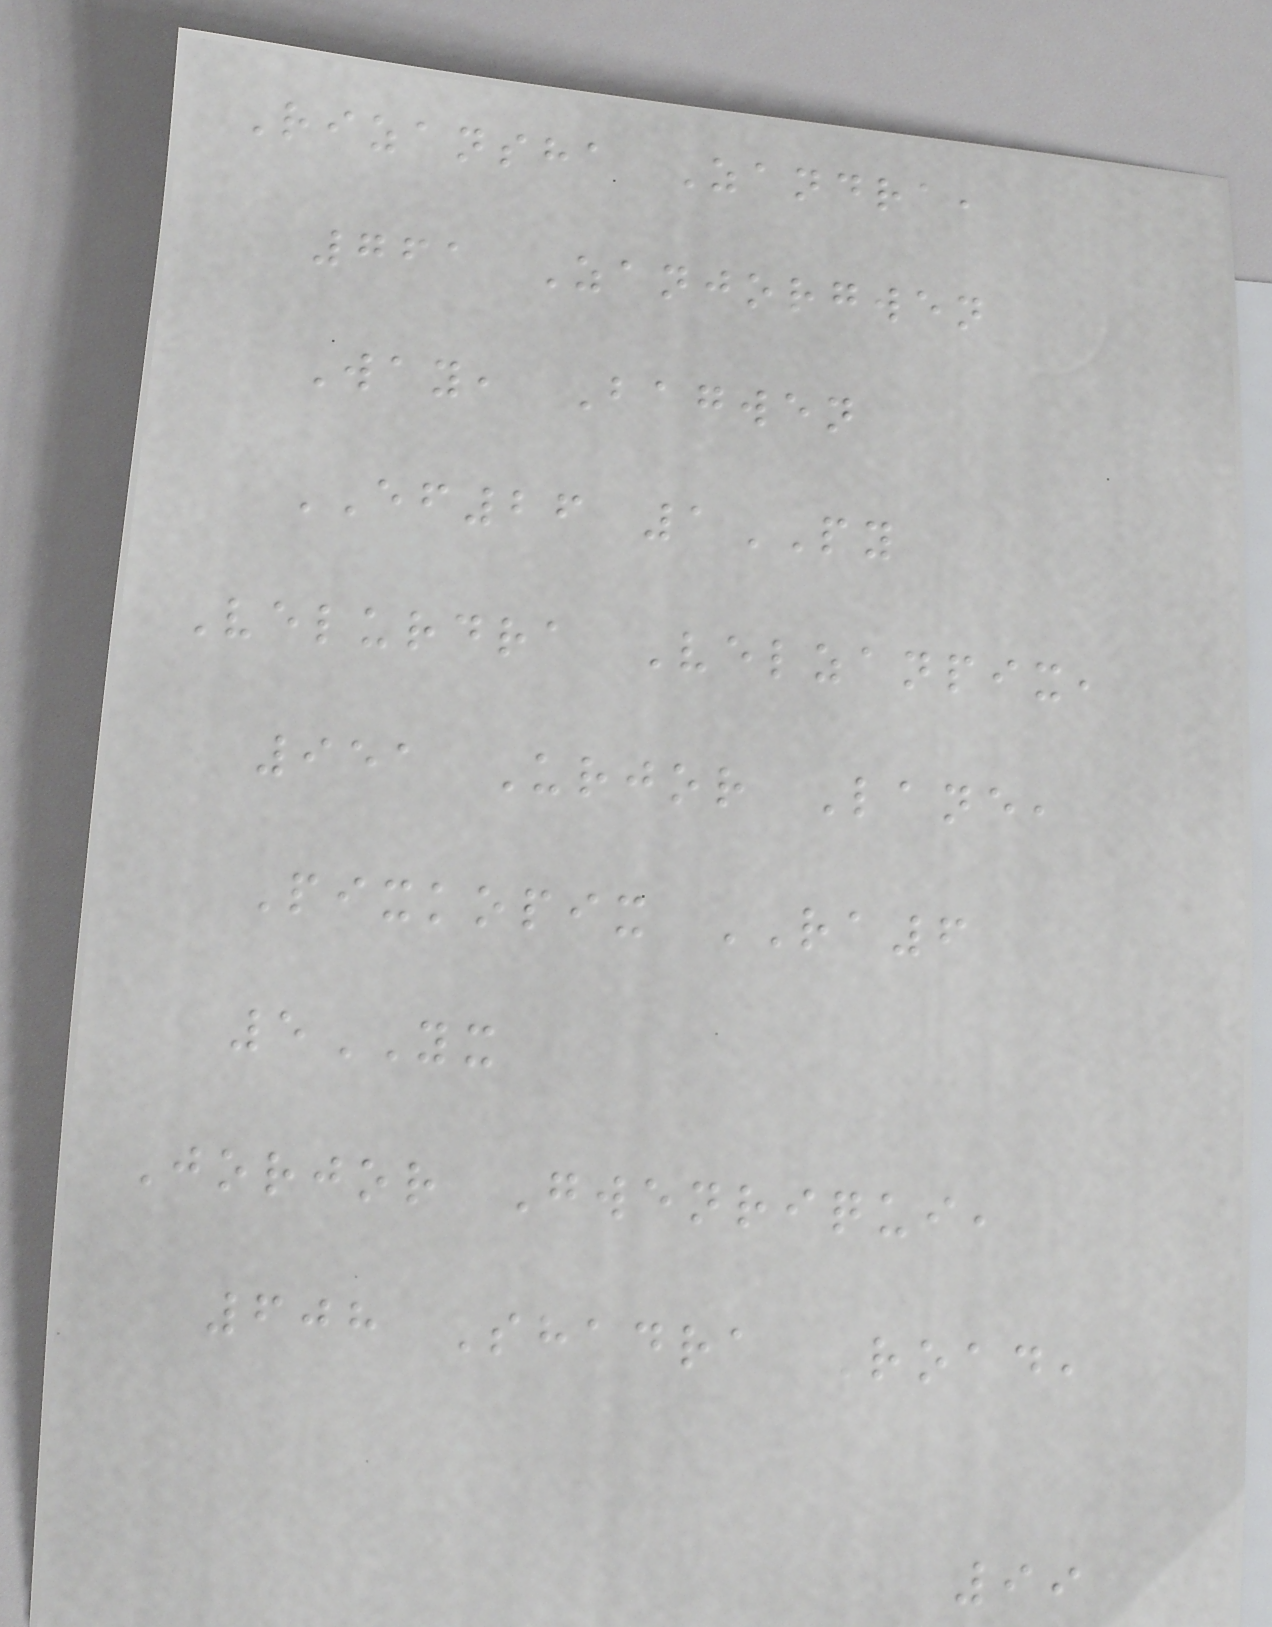Rizansha Zandra,
761 Zanjorgwen
Way, Bagwen
EF26 1PY
Velurdra Velzanpix,
951 Urjor Lane,
Pixkopix RA6
5YX
Jorjor Gwenriqui,
608 Shadra Road,
99
